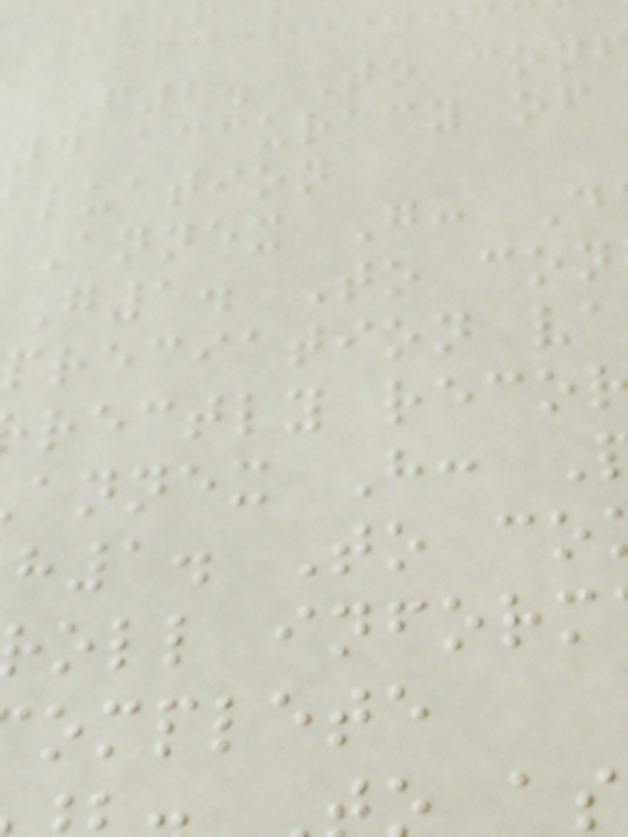F2. To conf
nd accuracy of
luation
Annex G: D
G1. To con
preciation va
rectly reco
annex H:
h1. To co
oll inform
omplete
